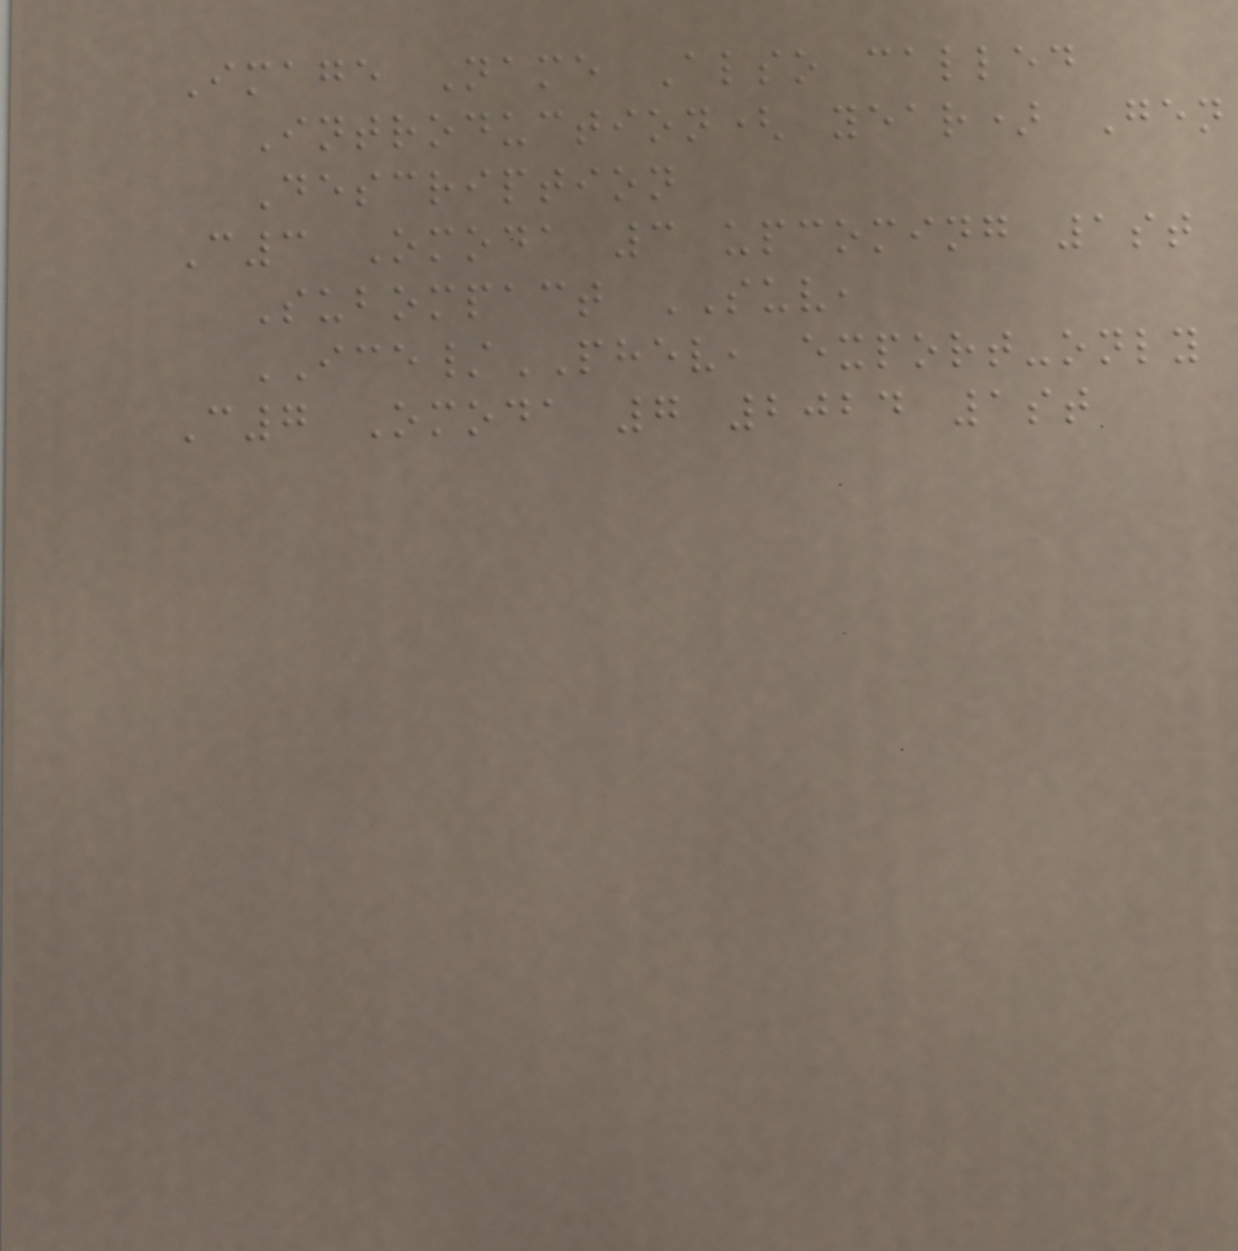Image Name Also called
Introduction( year) Gen
Description
C3 Omoda 3 upcoming 1st
Subompact SUV,
ICE/PHEV, export-only
C7 Omoda 7 2024 1st
